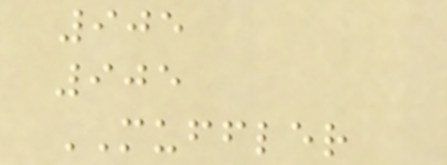905
905
MUFFLER
